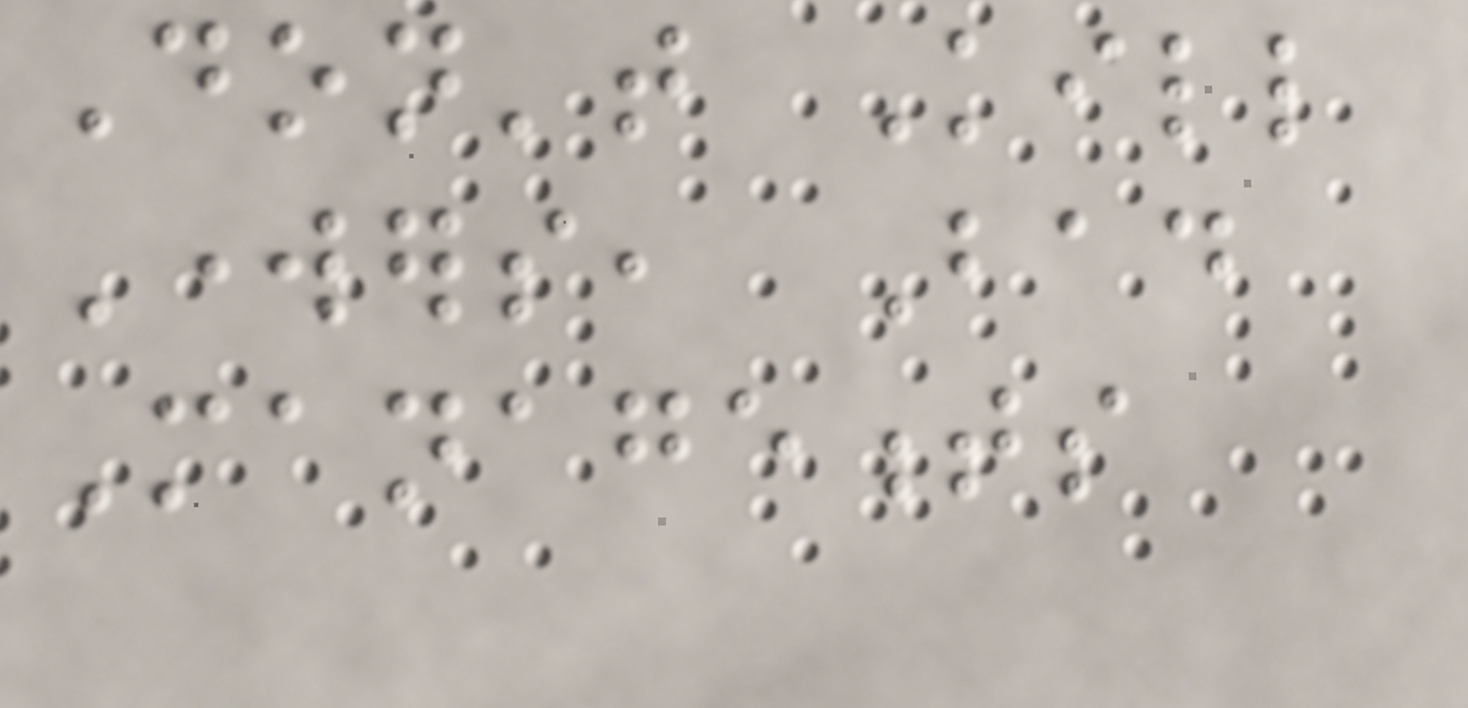Don't Kill
Workers, Bad
Managements
